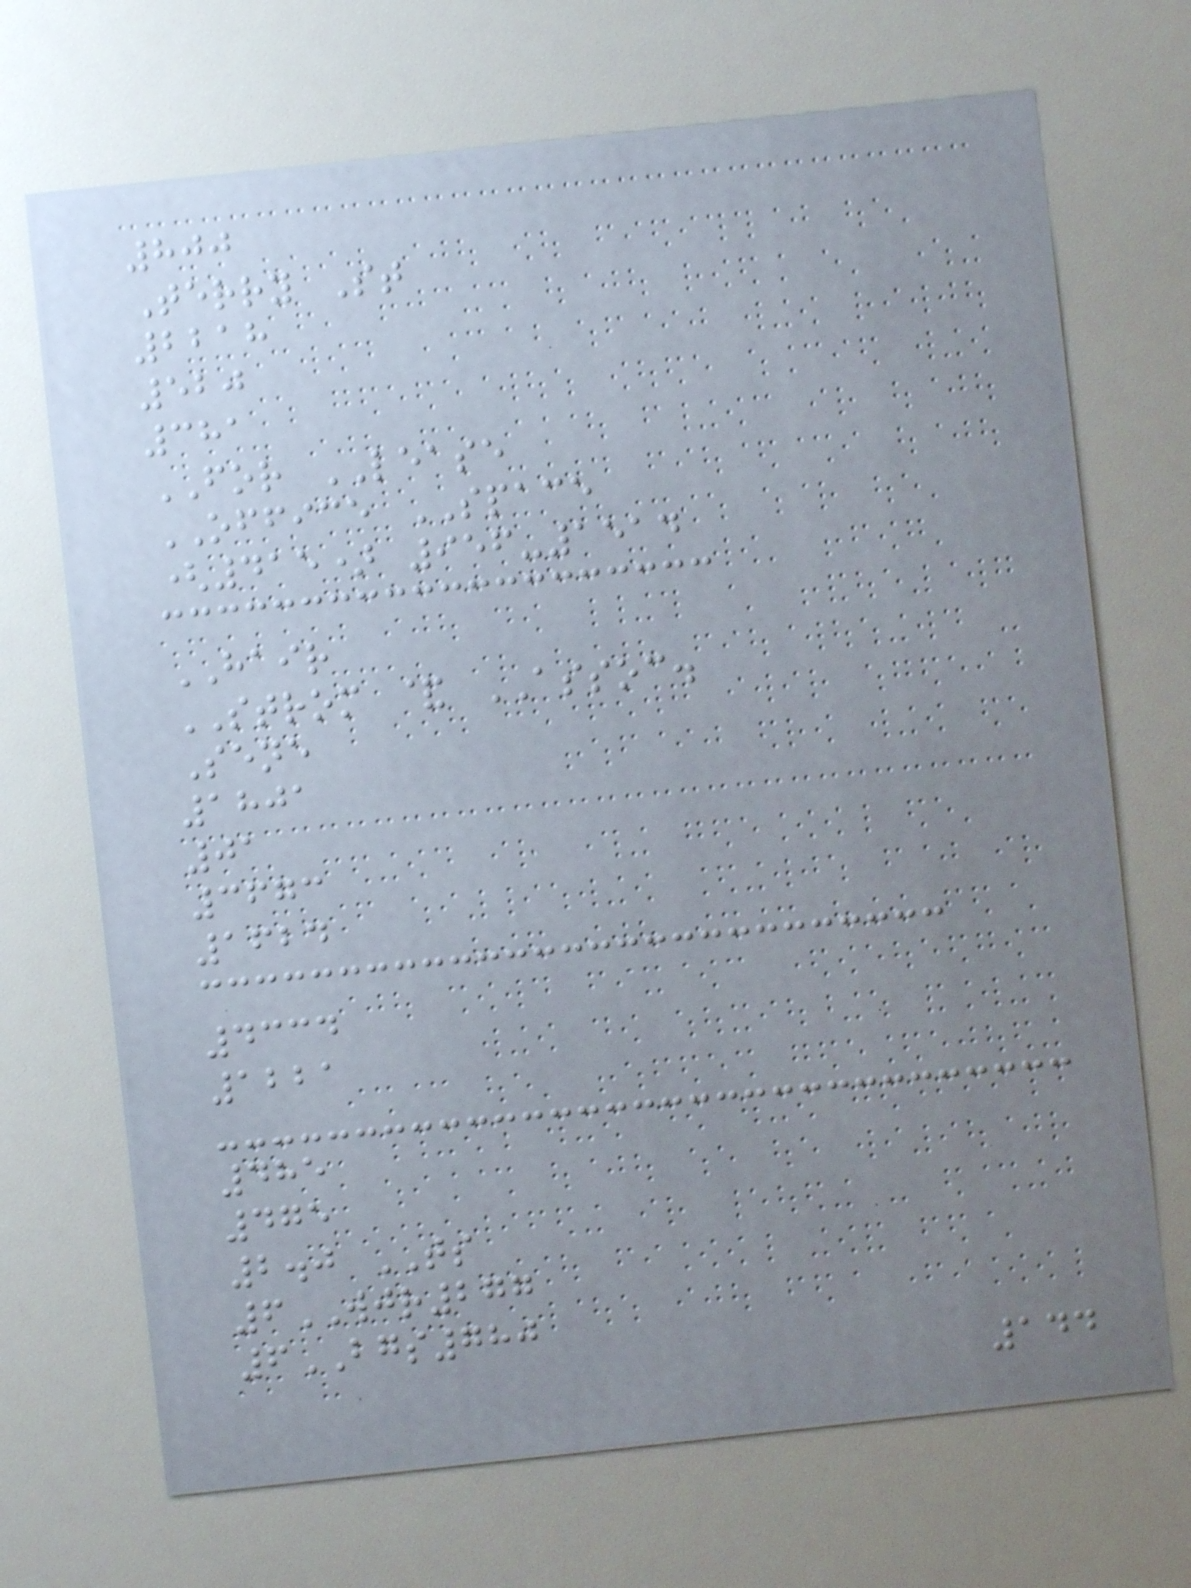800
Terry St
2218
520
381
FOR LEASE
OFFICE SPACE
(415) 956-1514
HAIR
STROM & ASSOC.
Sene
1801
01
3673
1624
4334
1221
485
475
2.0 TS
6WJR277
6BGS780
144
